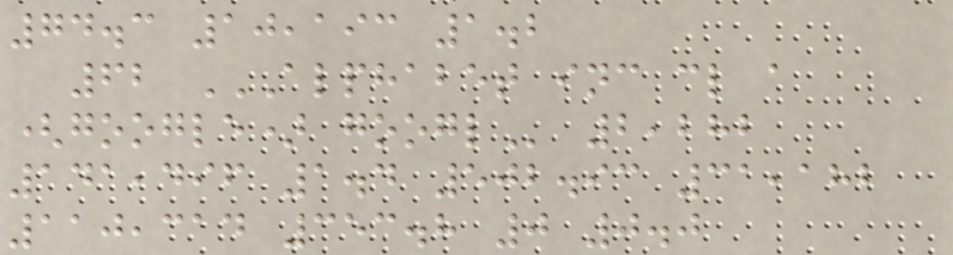74.3 10,193 1.2
62 ALPHABET INC CL A
(GOOGLE) GOOGL 2,282
141,496 1.4 502.93 31,182
110,314 353.8 0 0.0
